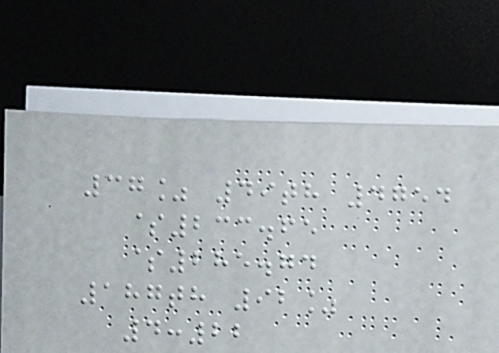37% 49th 4754
$233.65
$285.74
187th 92%
4:22
